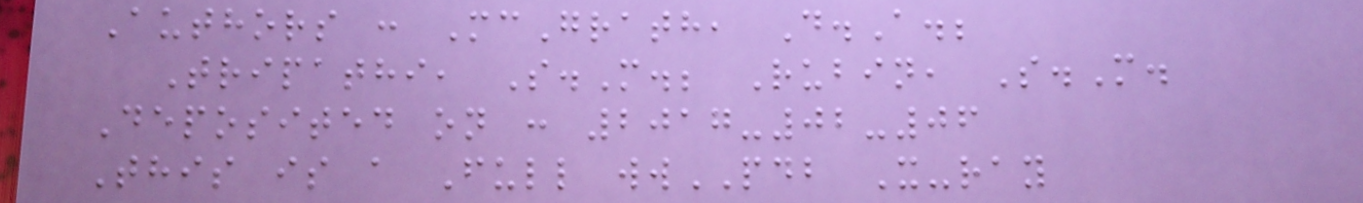Authors : McGrath, D.A.;
Tripathi, S.M.; Rubin, S.M.
Deposited on : 2017-02-06
This is a Full wwPDB X-ray
